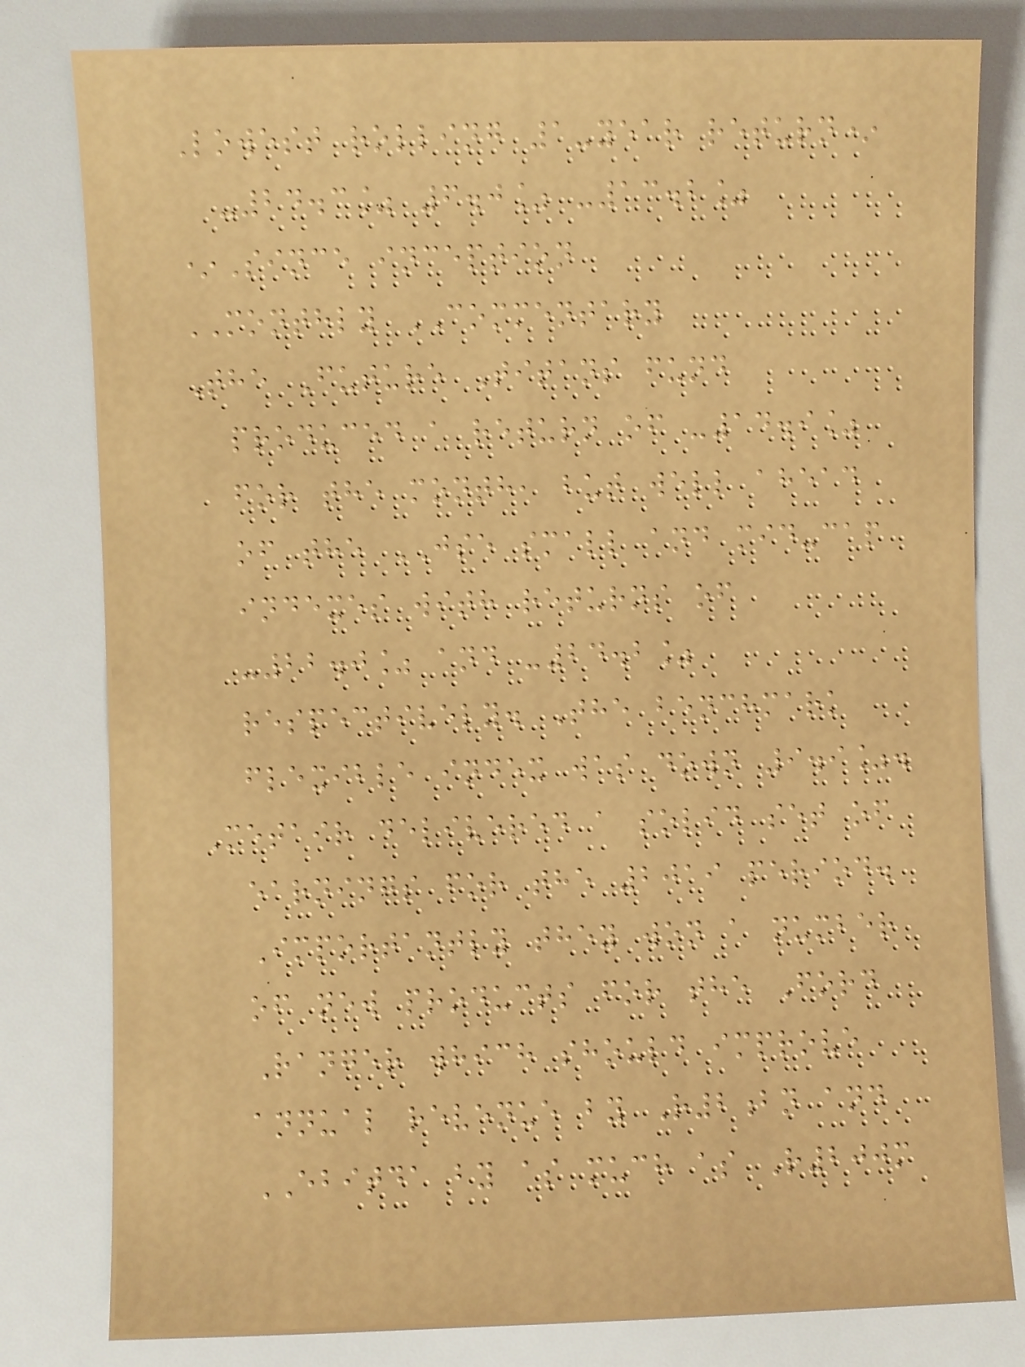Lowest rolling 1-year return*
-24.3% 6.0% -13.2%
*Since inception
MONTHLY COMMENTARY
The Future Titans fund
produced a return of -14.9%
for the month, but well ahead
of the JSE small and mid-cap
indexes with returns of
-22.0% and -24.2%
respectively. The benchmark
flexible index was down 9.9%.
Metair delivered a solid set of
earnings for the 2019 period.
Importantly they won a number
of new products for the Ford
Ranger which should improve
annual revenue by R2bn and
EBITDA by as much as R200m
